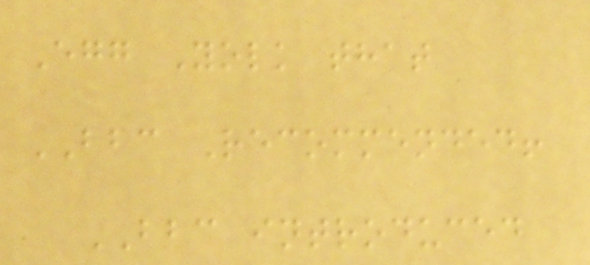Egg Yolk that
BBC Recommended!
BBC introduced
